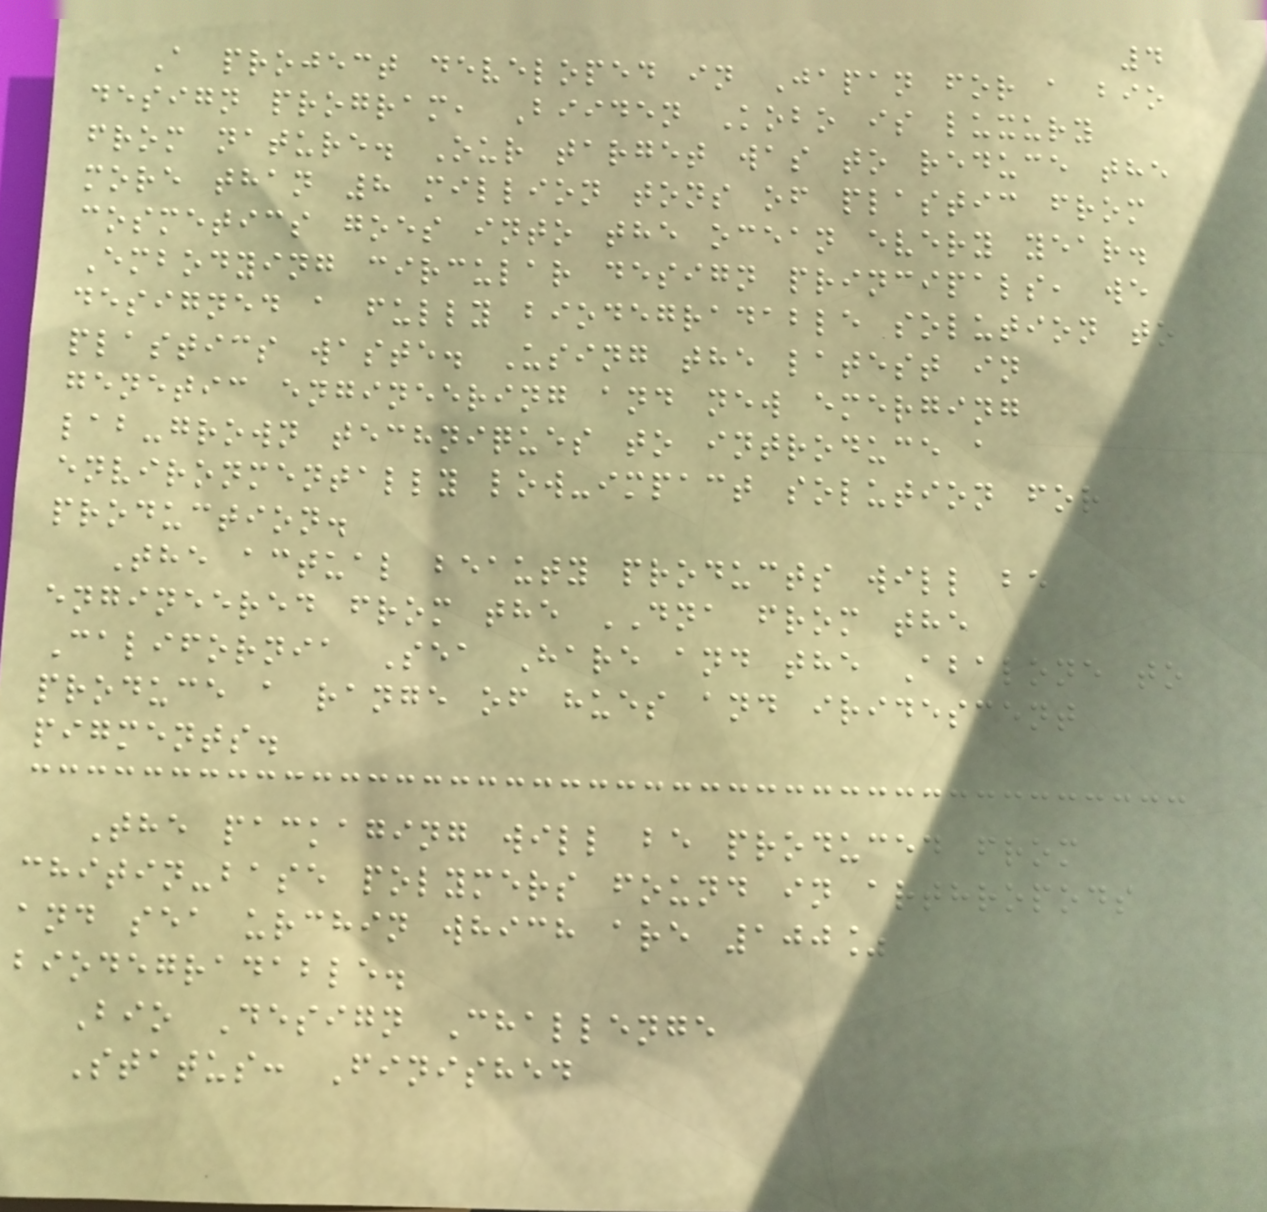4
A project developed in Japan for a bio
design program, Biiden Kobo is luxury
from nature. Our target was to reduce the
more than 8 million tons of plastic from
cosmetics goes into the ocean every year.
Embodying circular design principals, we
designed a fully biodegradable solution to
plastics waste. Using the latest in
genetic engineering and new emerging
lab-grown techniques to introduce a
environmentally low-impact solution for
production.
The actual beauty products will be
engineered from the DNA from the
California Sea Hare and the Abalone to
produce a range of hues and iridescent
pigments.
The packaging will be produced from
chitin-base polymers found in arthropods
and sea urchin which are 100%
biodegradable.
Bio Design Challenge
Status: Finished
